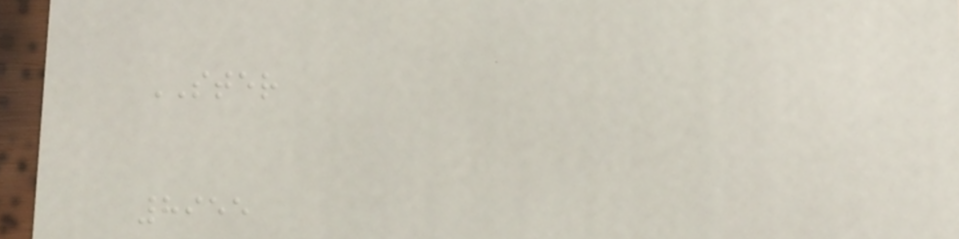STER
8955
